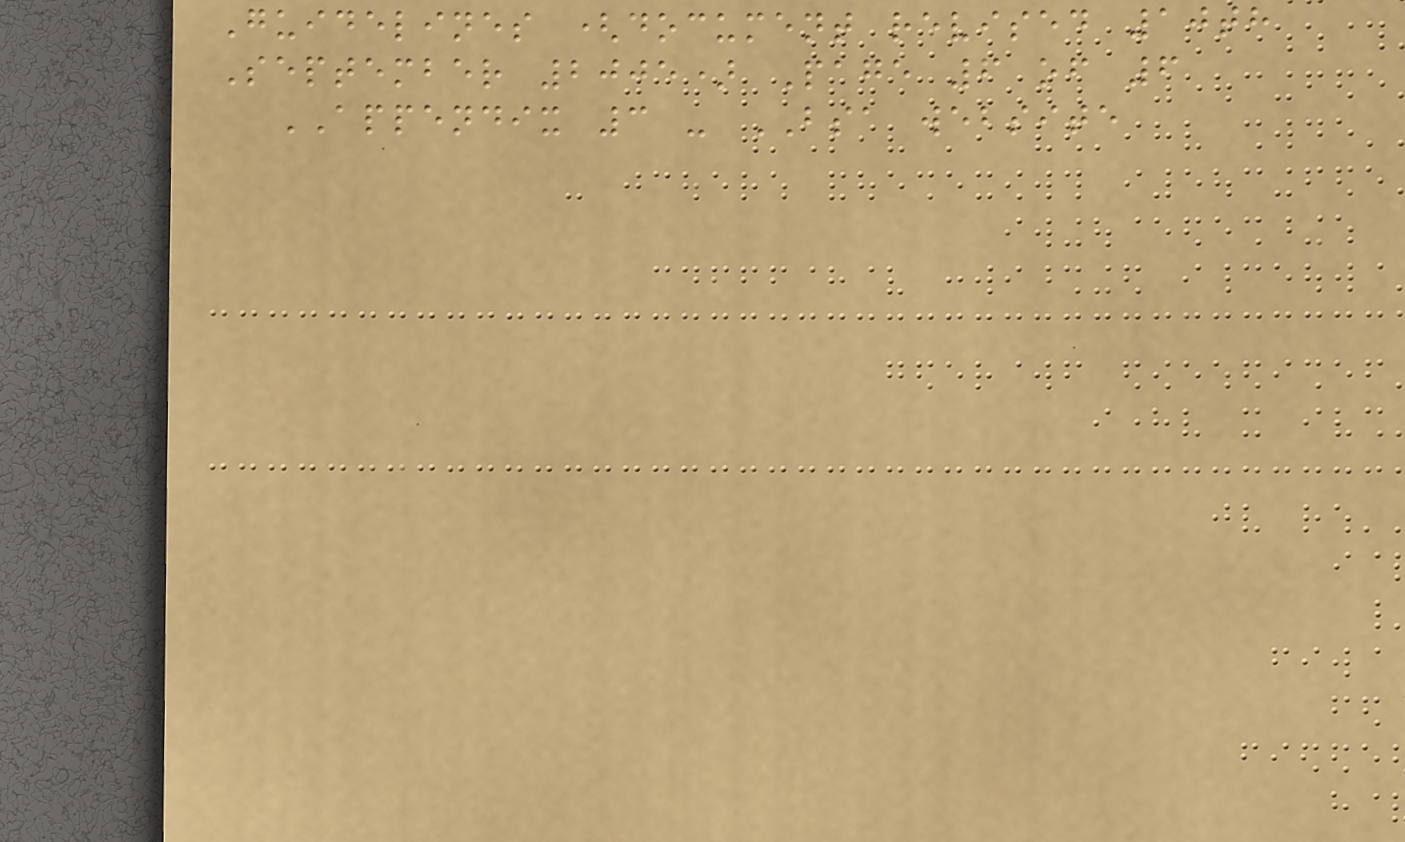Guidelines (document revised 10th
September 2005) Page 6 of 6
APPENDIX 3 - BSA website
